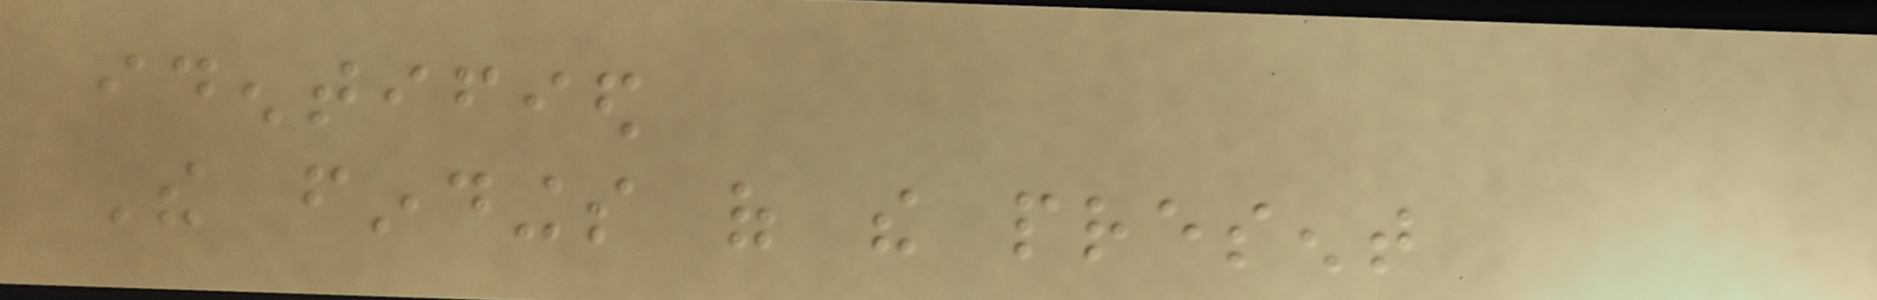identified
The findings of the present
